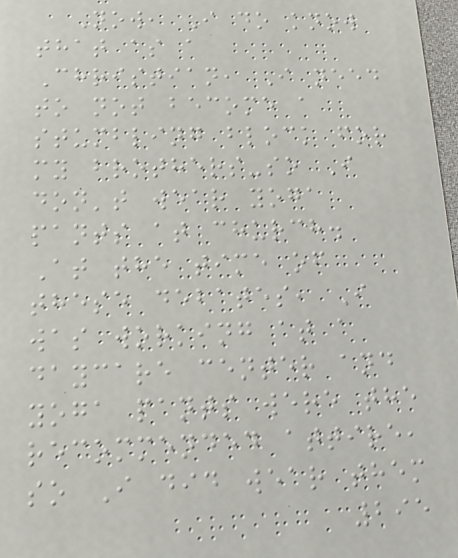Now, I do know
that as a
Christian, I need
to not become a
stumbling block for
my brothers-so I
don't wear yoga
pants at church.
At the time of
these debates, I
was working at a
daycare center and
yoga pants were the
recommended attire,
so I did wear them
295
